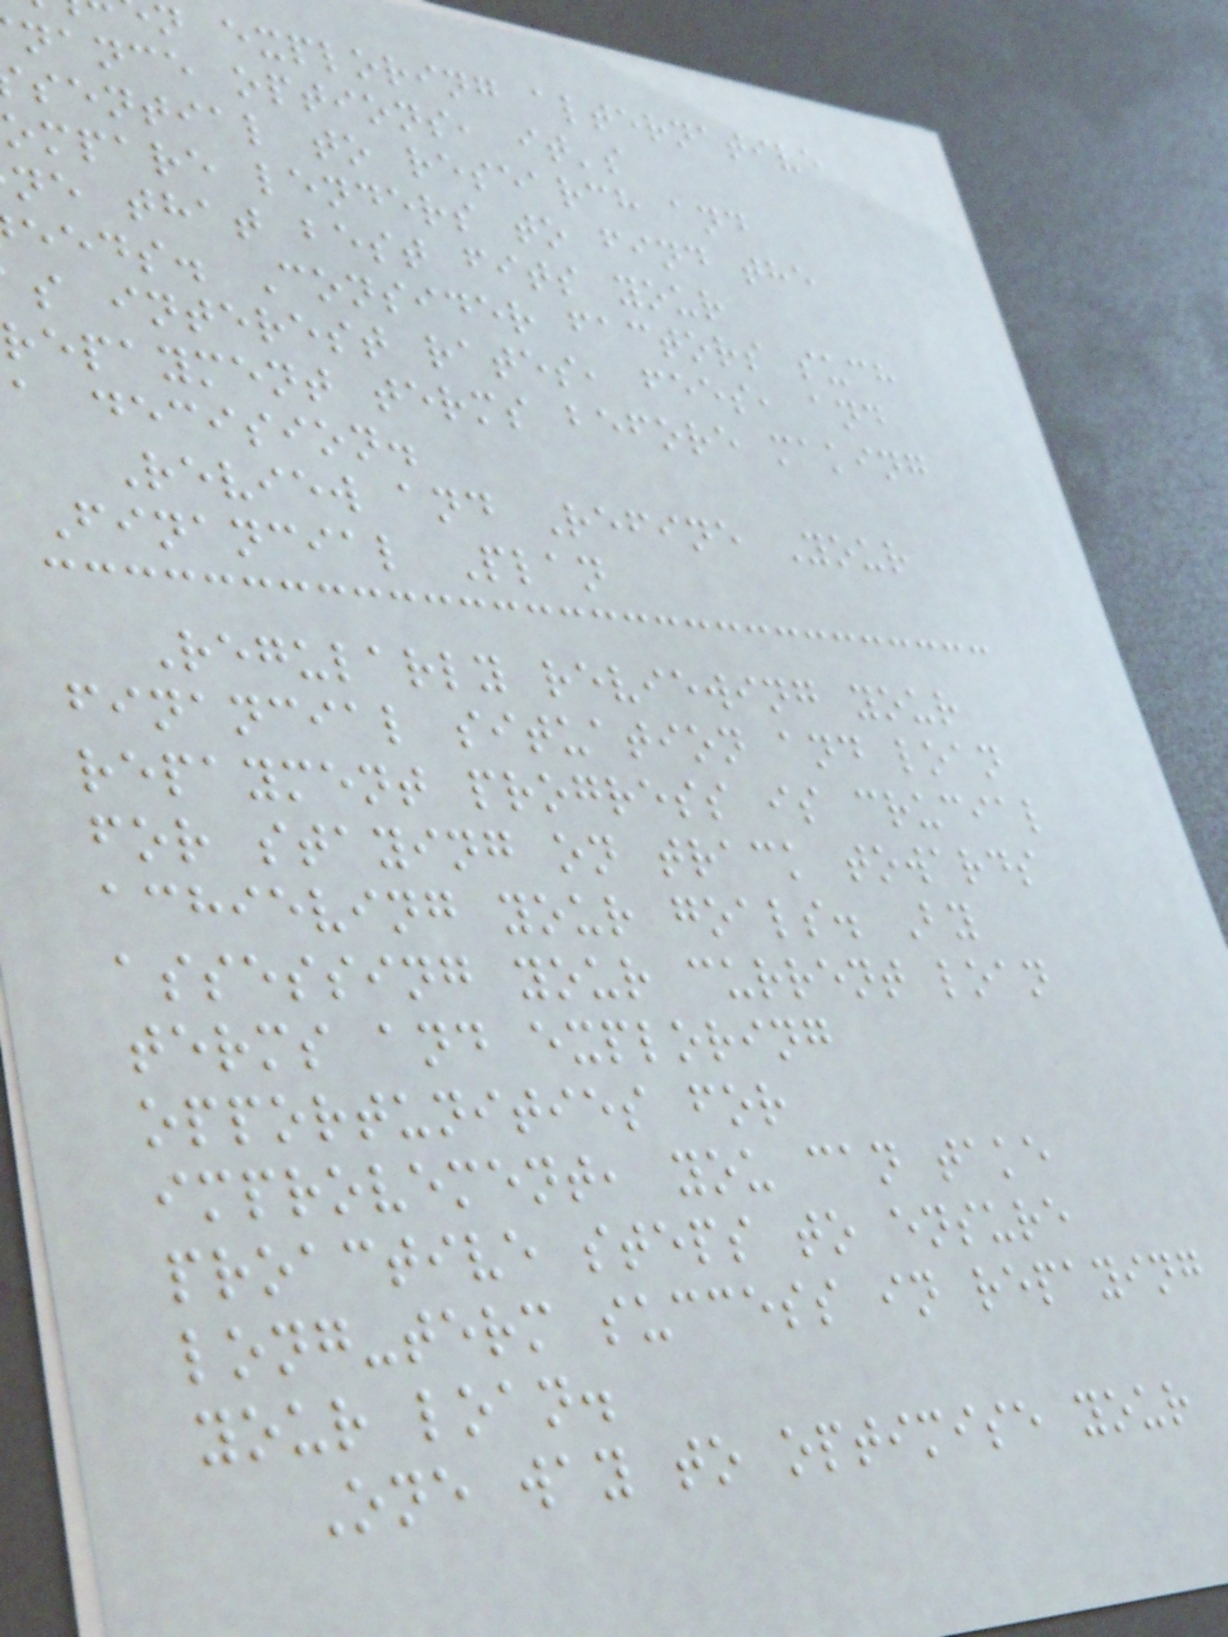n exploring alternative
nance options, it's
sential to research and
ompare lenders to find the
ne that best fits your
eeds. Consider factors such
s interest rates, fees, and
repayment terms before making
a decision.
Review and Refine Your
Financial Plan
Regularly reviewing your
financial situation and loan
repayment progress is crucial
for staying on track towards
achieving your goals. By
assessing your current loan
terms and exploring
opportunities for
improvement, you can take
proactive steps to ensure
long-term success in repaying
your loan.
One way to optimise your
